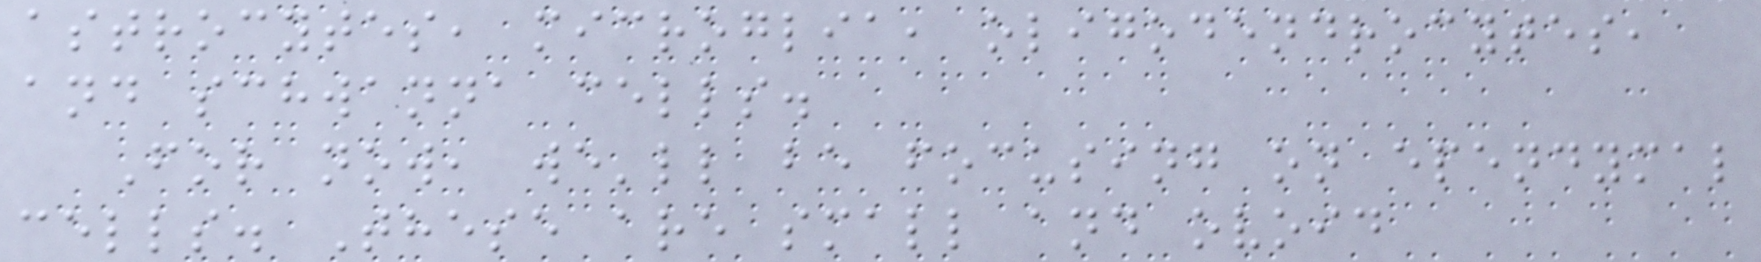astrocytes, microglia, oligodendrocytes,
and schwanna cells.
For now, we'll be focusing on ependymal
cells. These are small and ovoid
